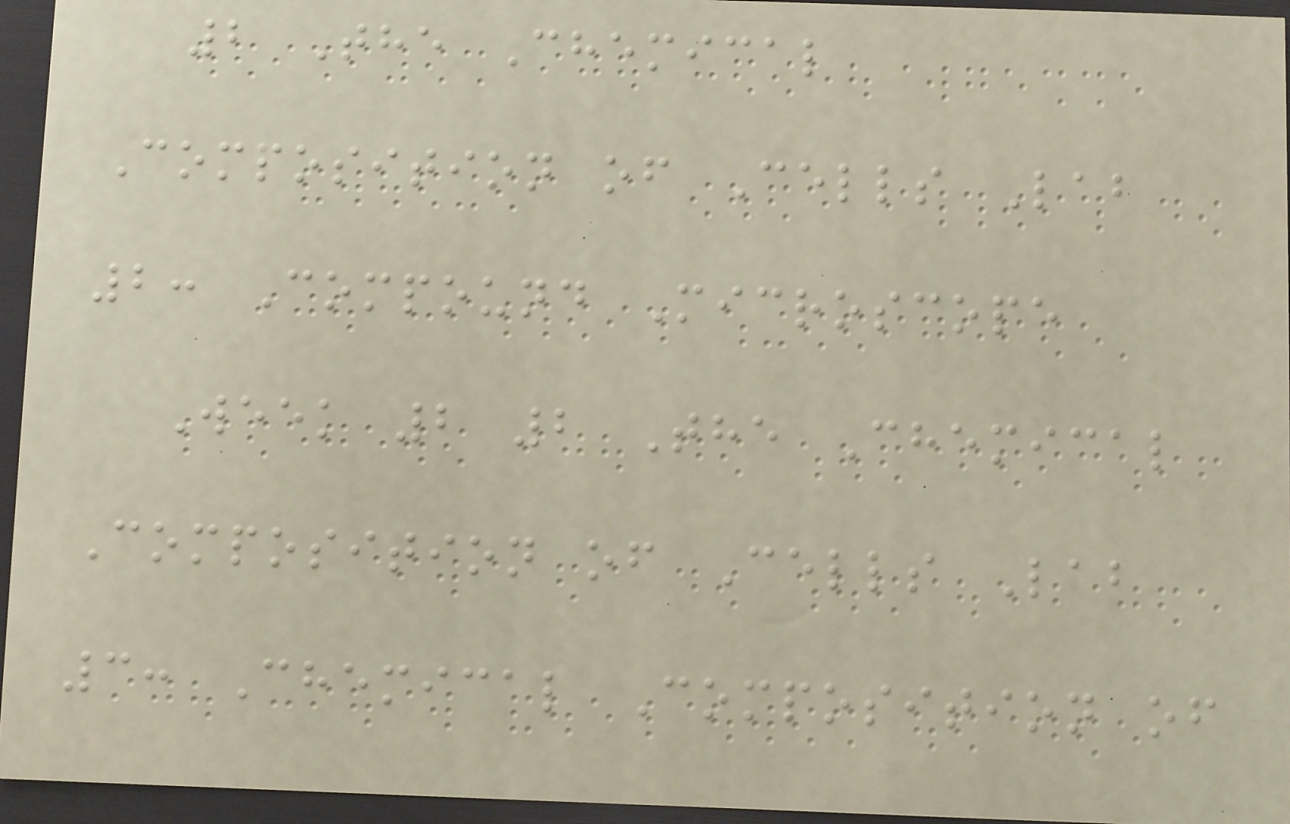2 The Chemical
Composition of Cells Lab
2: Compound Microscope
Week 2 2 The Chemical
Composition of Cells Lab
3: Chemical Composition of
